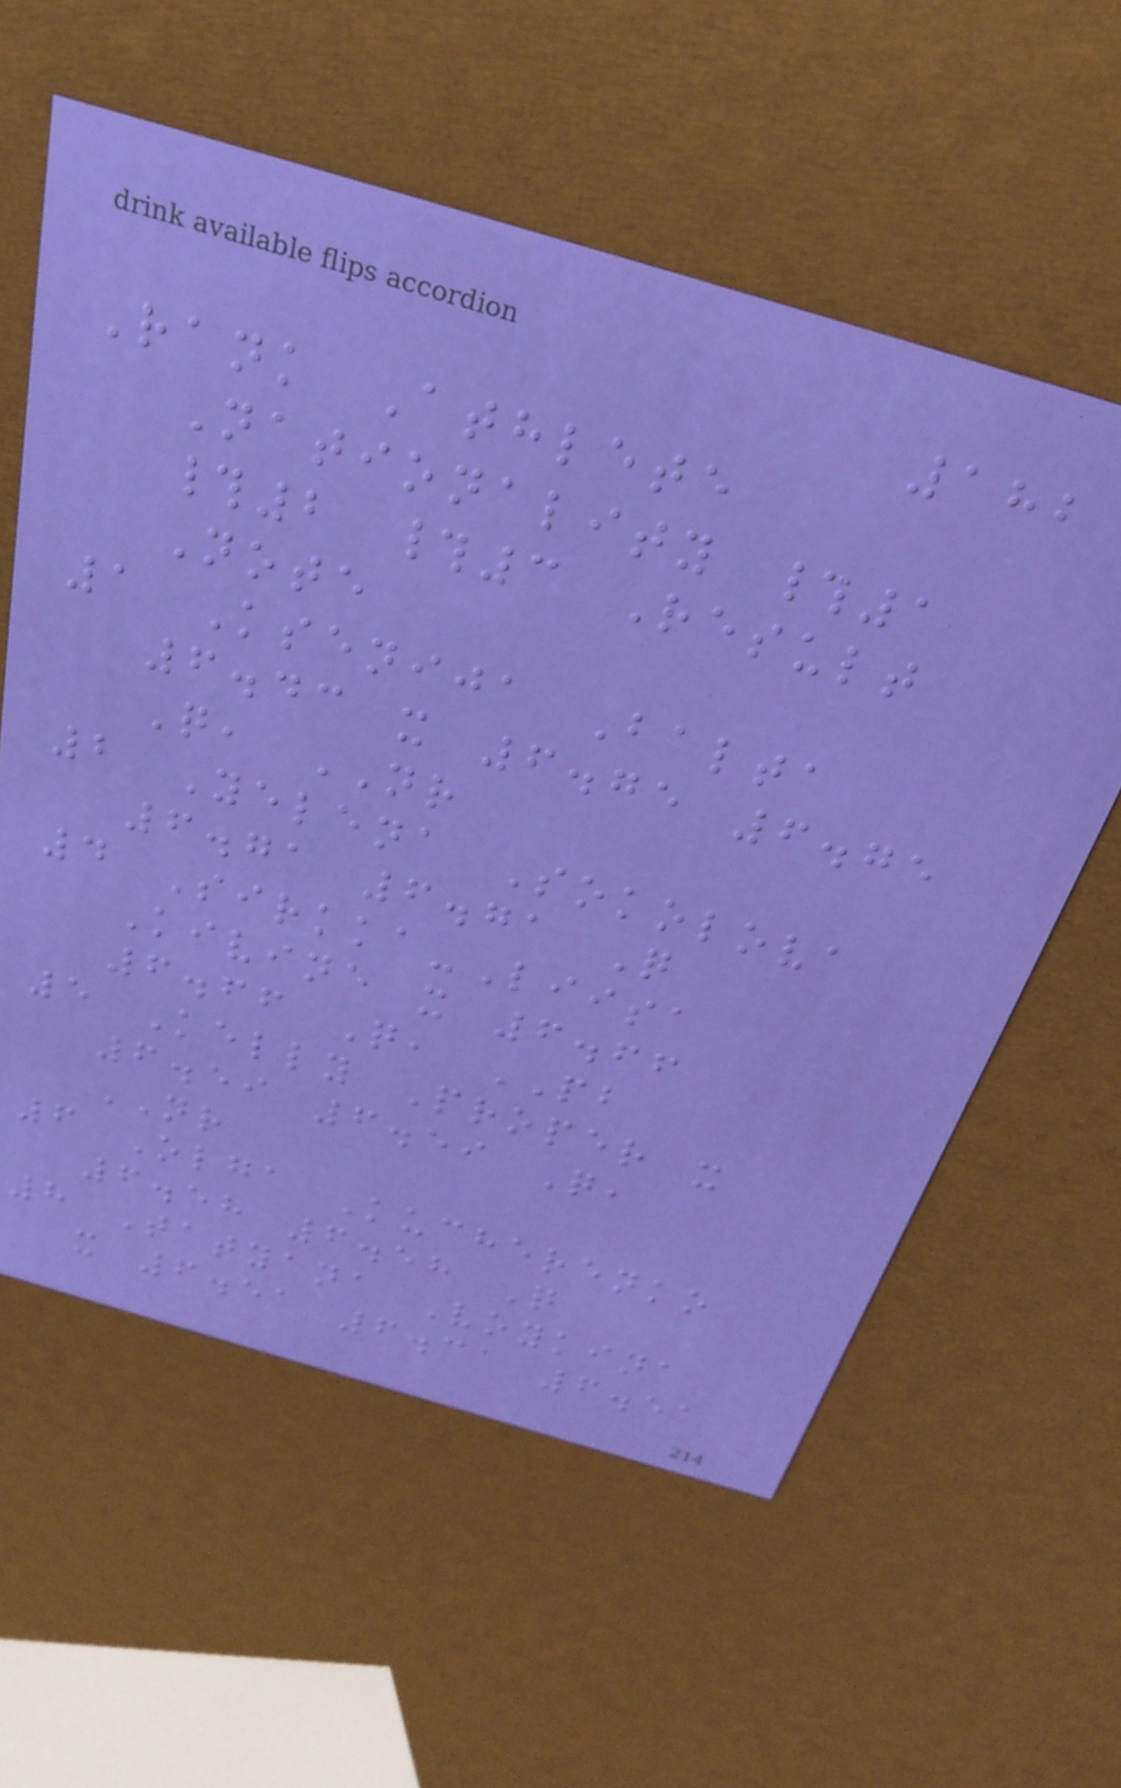182
Rank Athlete
Nationality #1
#2 #3 Result
Note
1 Ksenija Balta
6.43 x 6.75 6.75
Q, NR
2 Yelena Sokolova
6.71 6.71 Q
4 Sirkka-Liisa
Kivine x 6.66
6.66 Q, PB
5 Kelly Proper x
6.59 6.59 Q,
NR
6 Olga Kucherenko
6.58 6.58 Q
8 Tatyana Voykina
x 6.51 6.31 6.51
